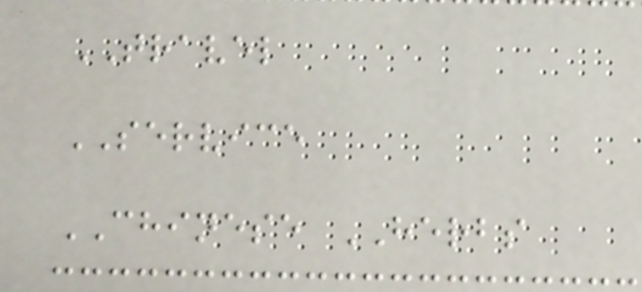TRAVEL
SERVICE
CHINESE HERBS
